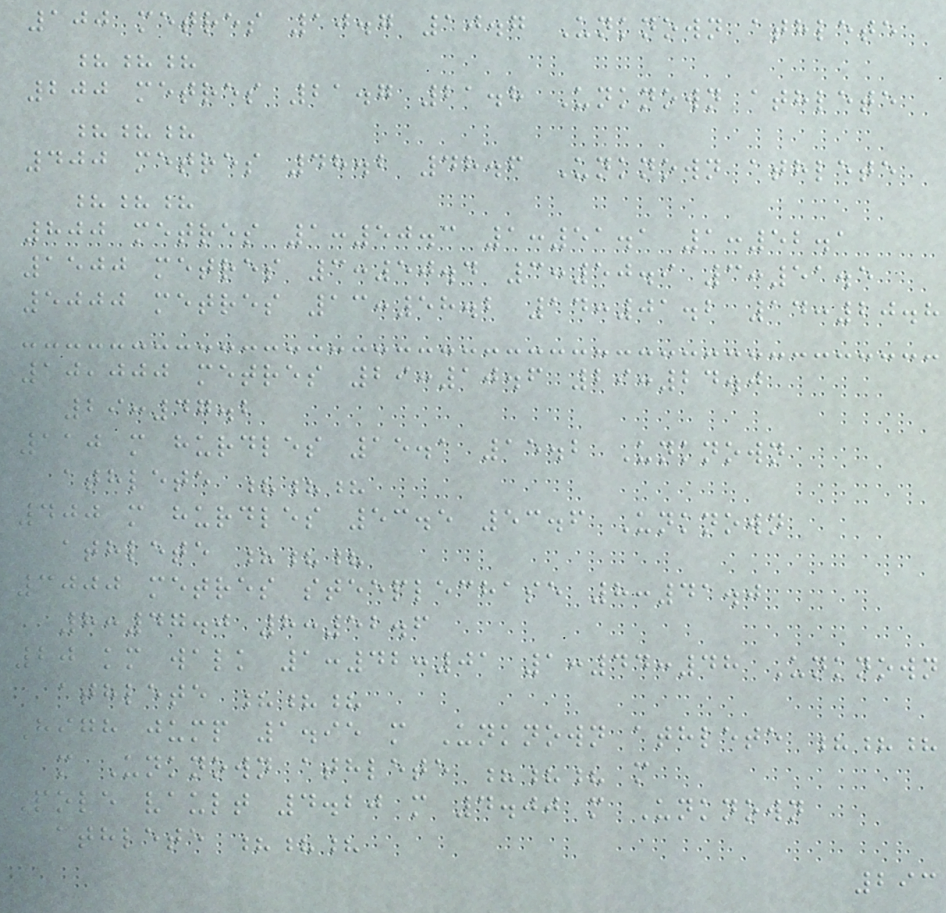100 metres 10.7 10.7 Unknown athlete
???
200 metres 21.7 21.8 Unknown athlete
???
400 metres 48.2 48.6 Unknown athlete
???
800 metres 1:50.3 1:51.1 1:52.1
1500 metres 3:50.4 3:50.9 3:51.5
5000 metres 13:58.2 14:01.2 14:20.8
10,000 metres 29:10.6 29:24.0
29:47.2
110 m hurdles 15.1 15.2 Unknown
athlete ???
400 m hurdles 53.5 53.6 Unknown
athlete ???
3000 metres steeplechase 8:41.0
8:47.0 8:52.6
20 km walk 1:42:01 1:44:48 Unknown
athlete ???
High jump 1.95 m Unknown athlete ???
m Unknown athlete ??? m
Pole vault 4.20 m 4.00 m Unknown
athlete ???
293
